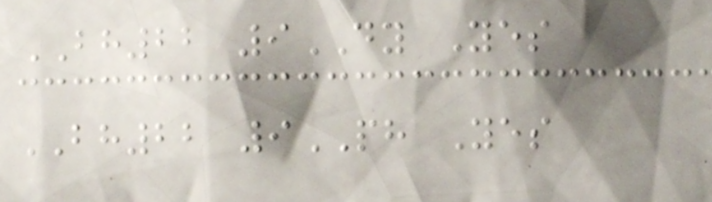BH22 9DY Yes
BH22 9PH Yes
